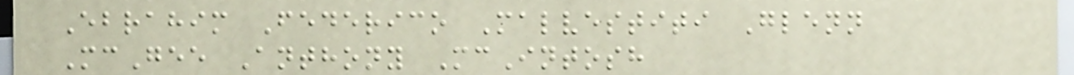Ebrahim Federico Malvestiti Glenn
McGee Anthony McIntosh
